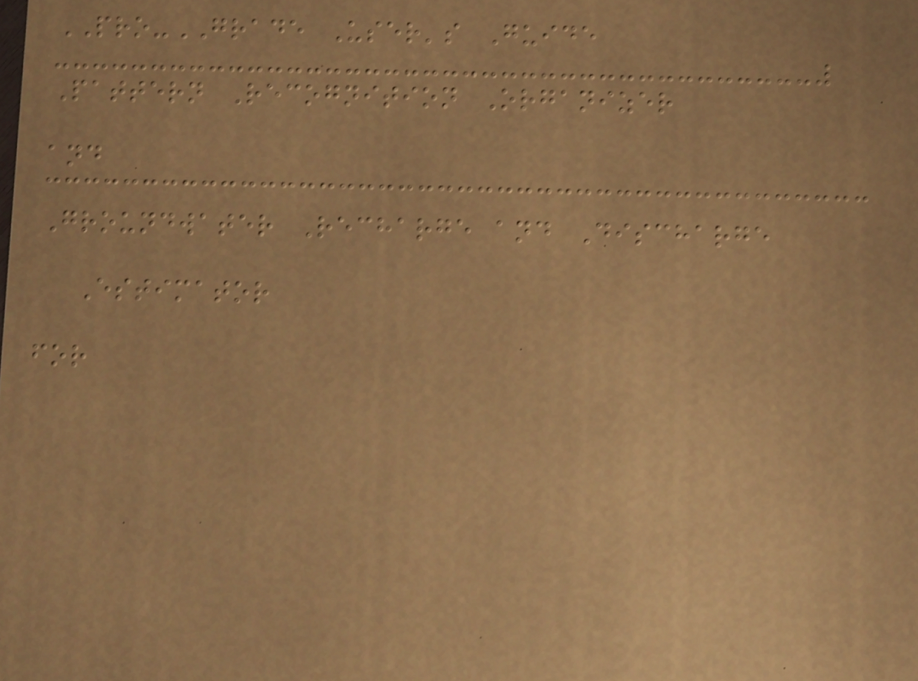PRO-GRADE User's Guide
Pattern Recognition Organizer
and
Groundwater Recharge and Discharge
Estimator
for
